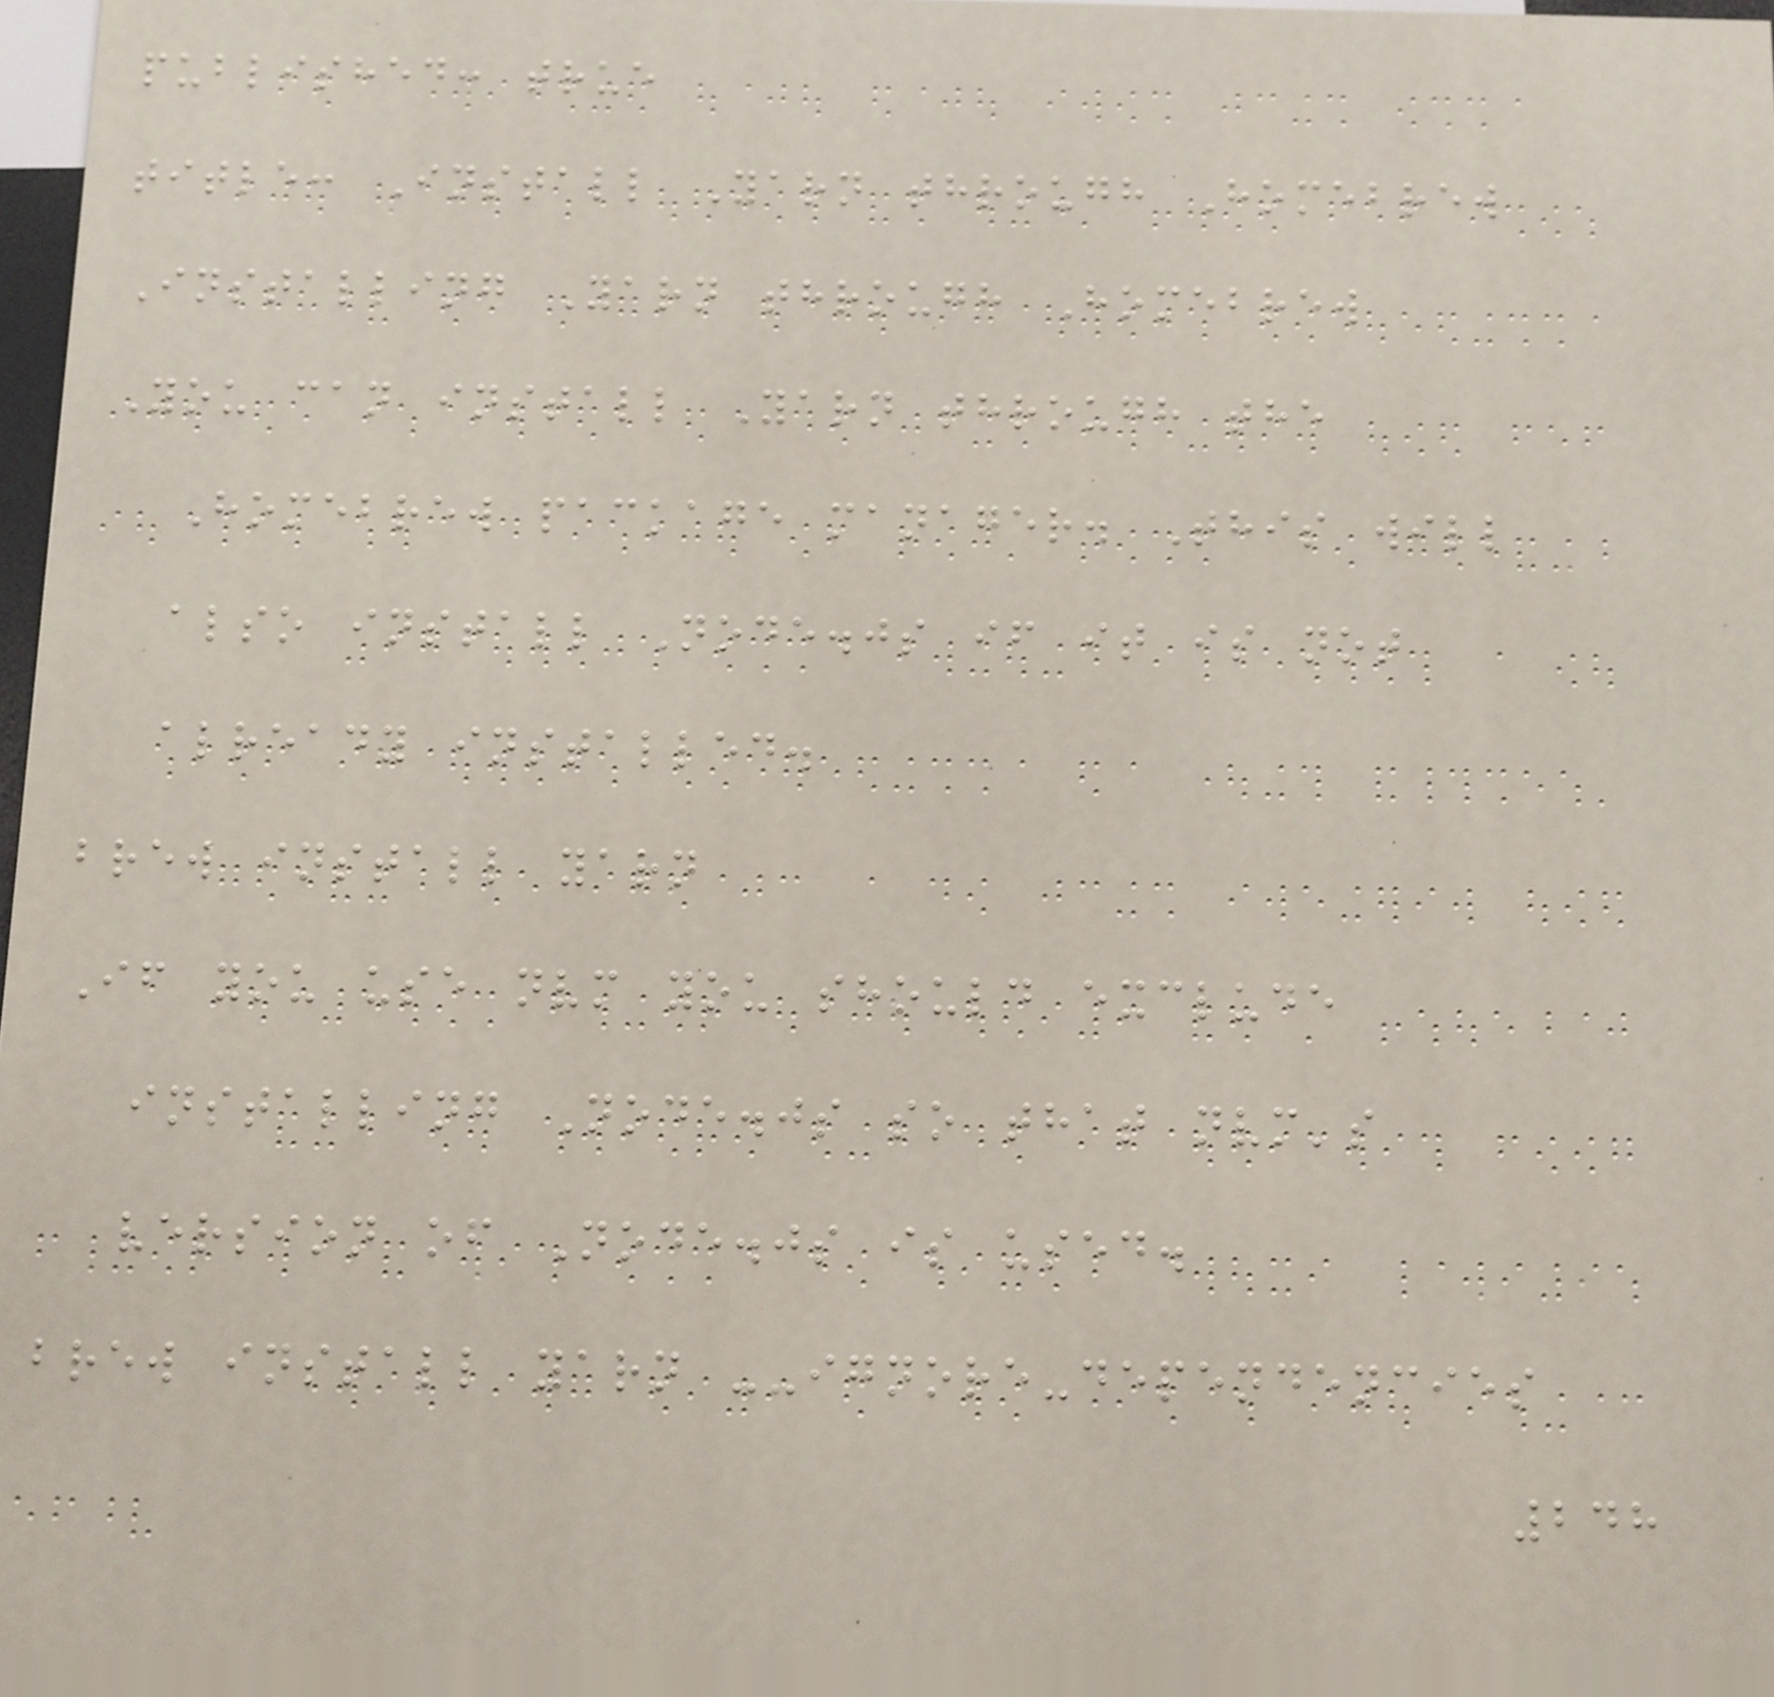published: true
title: Install Yarn through Homebrew
Installing Yarn through Homebrew
You can install Yarn through the
Homebrew package manager. This will
also install Node.js if it is not
already installed.
brew install yarn
If you use nvm you should exclude
installing Node.js so that nvm's
version of Node.js is used.
brew install yarn --ignore-dependencies
248
